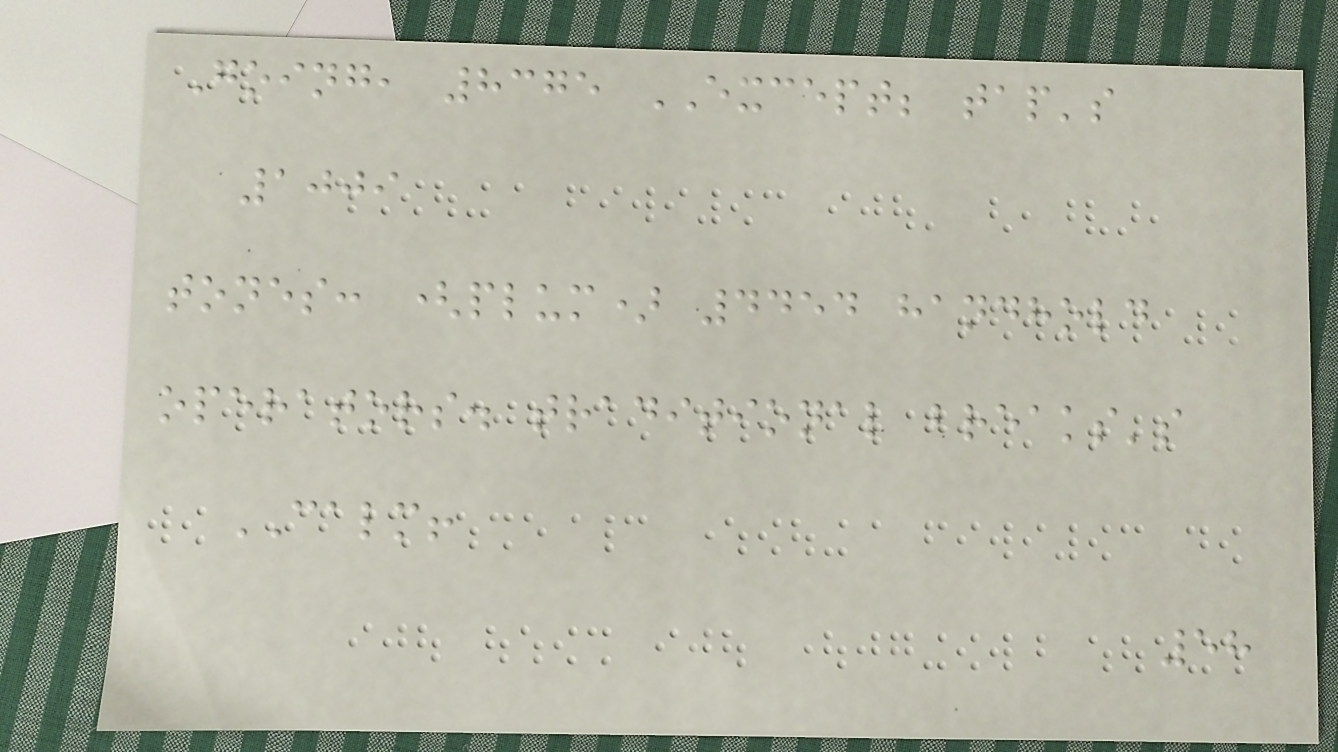Going, 8375 EXCEPT; tap's
1009
tones: (plum) 4454 handhold
operators. traditional breaks's
CALM!
58
